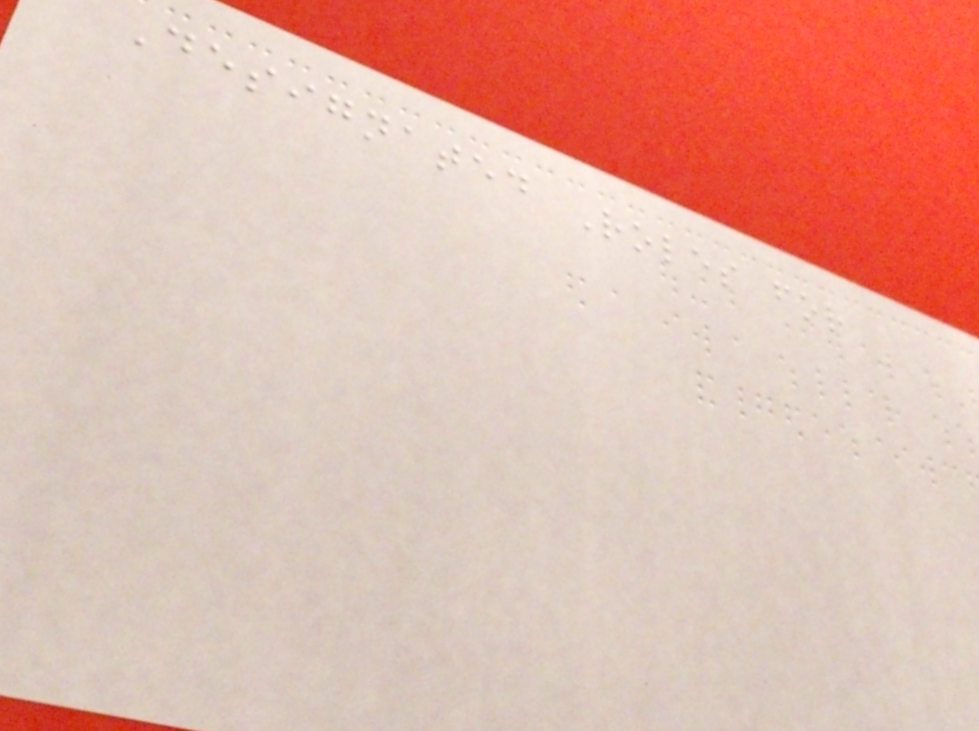Designated Roles for
